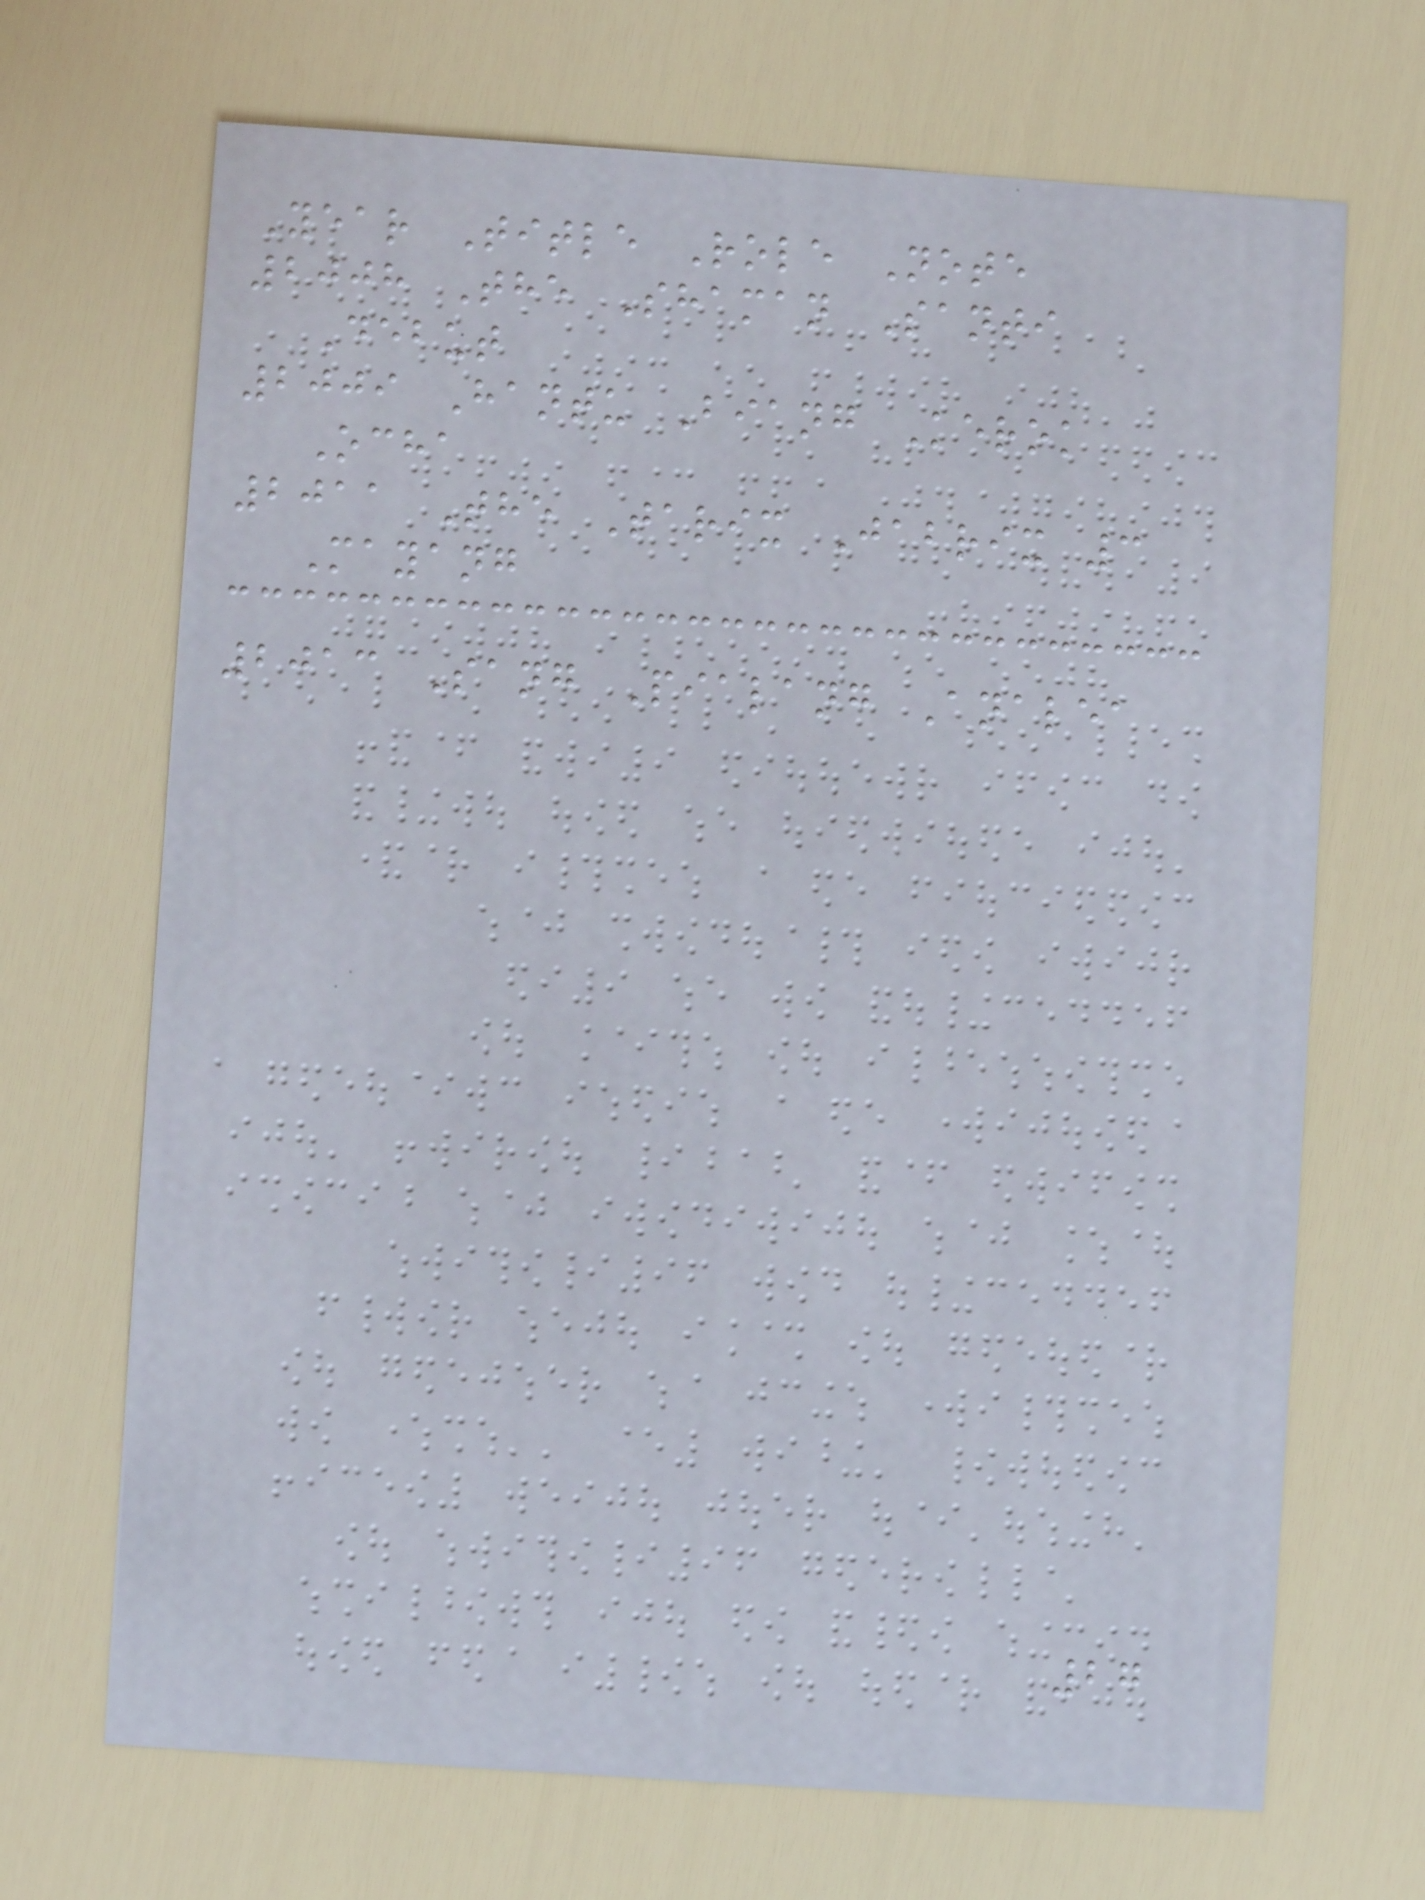Year Title Role Note
2008 The Shaman Santi
Debut
2009 Hantu Biang Kerok
Ocha
2011 The Tarix Jabrix 3
Mayang
2013 Sang Pialang Analea
27
